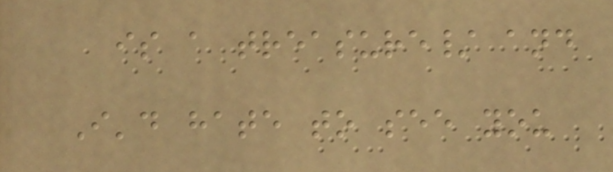is a treasure/ and
I'd hate to see you
